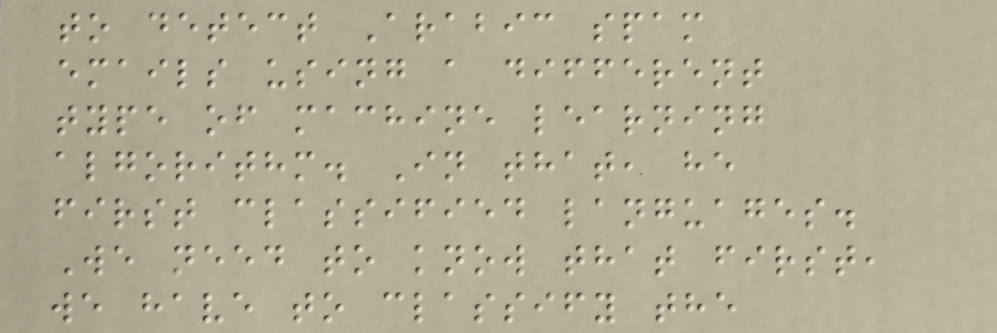to detect Arabic spam
emails using a different
type of machine learning
algorithm. In that, he
first classified languages.
We need to know that first,
we have to classify the
